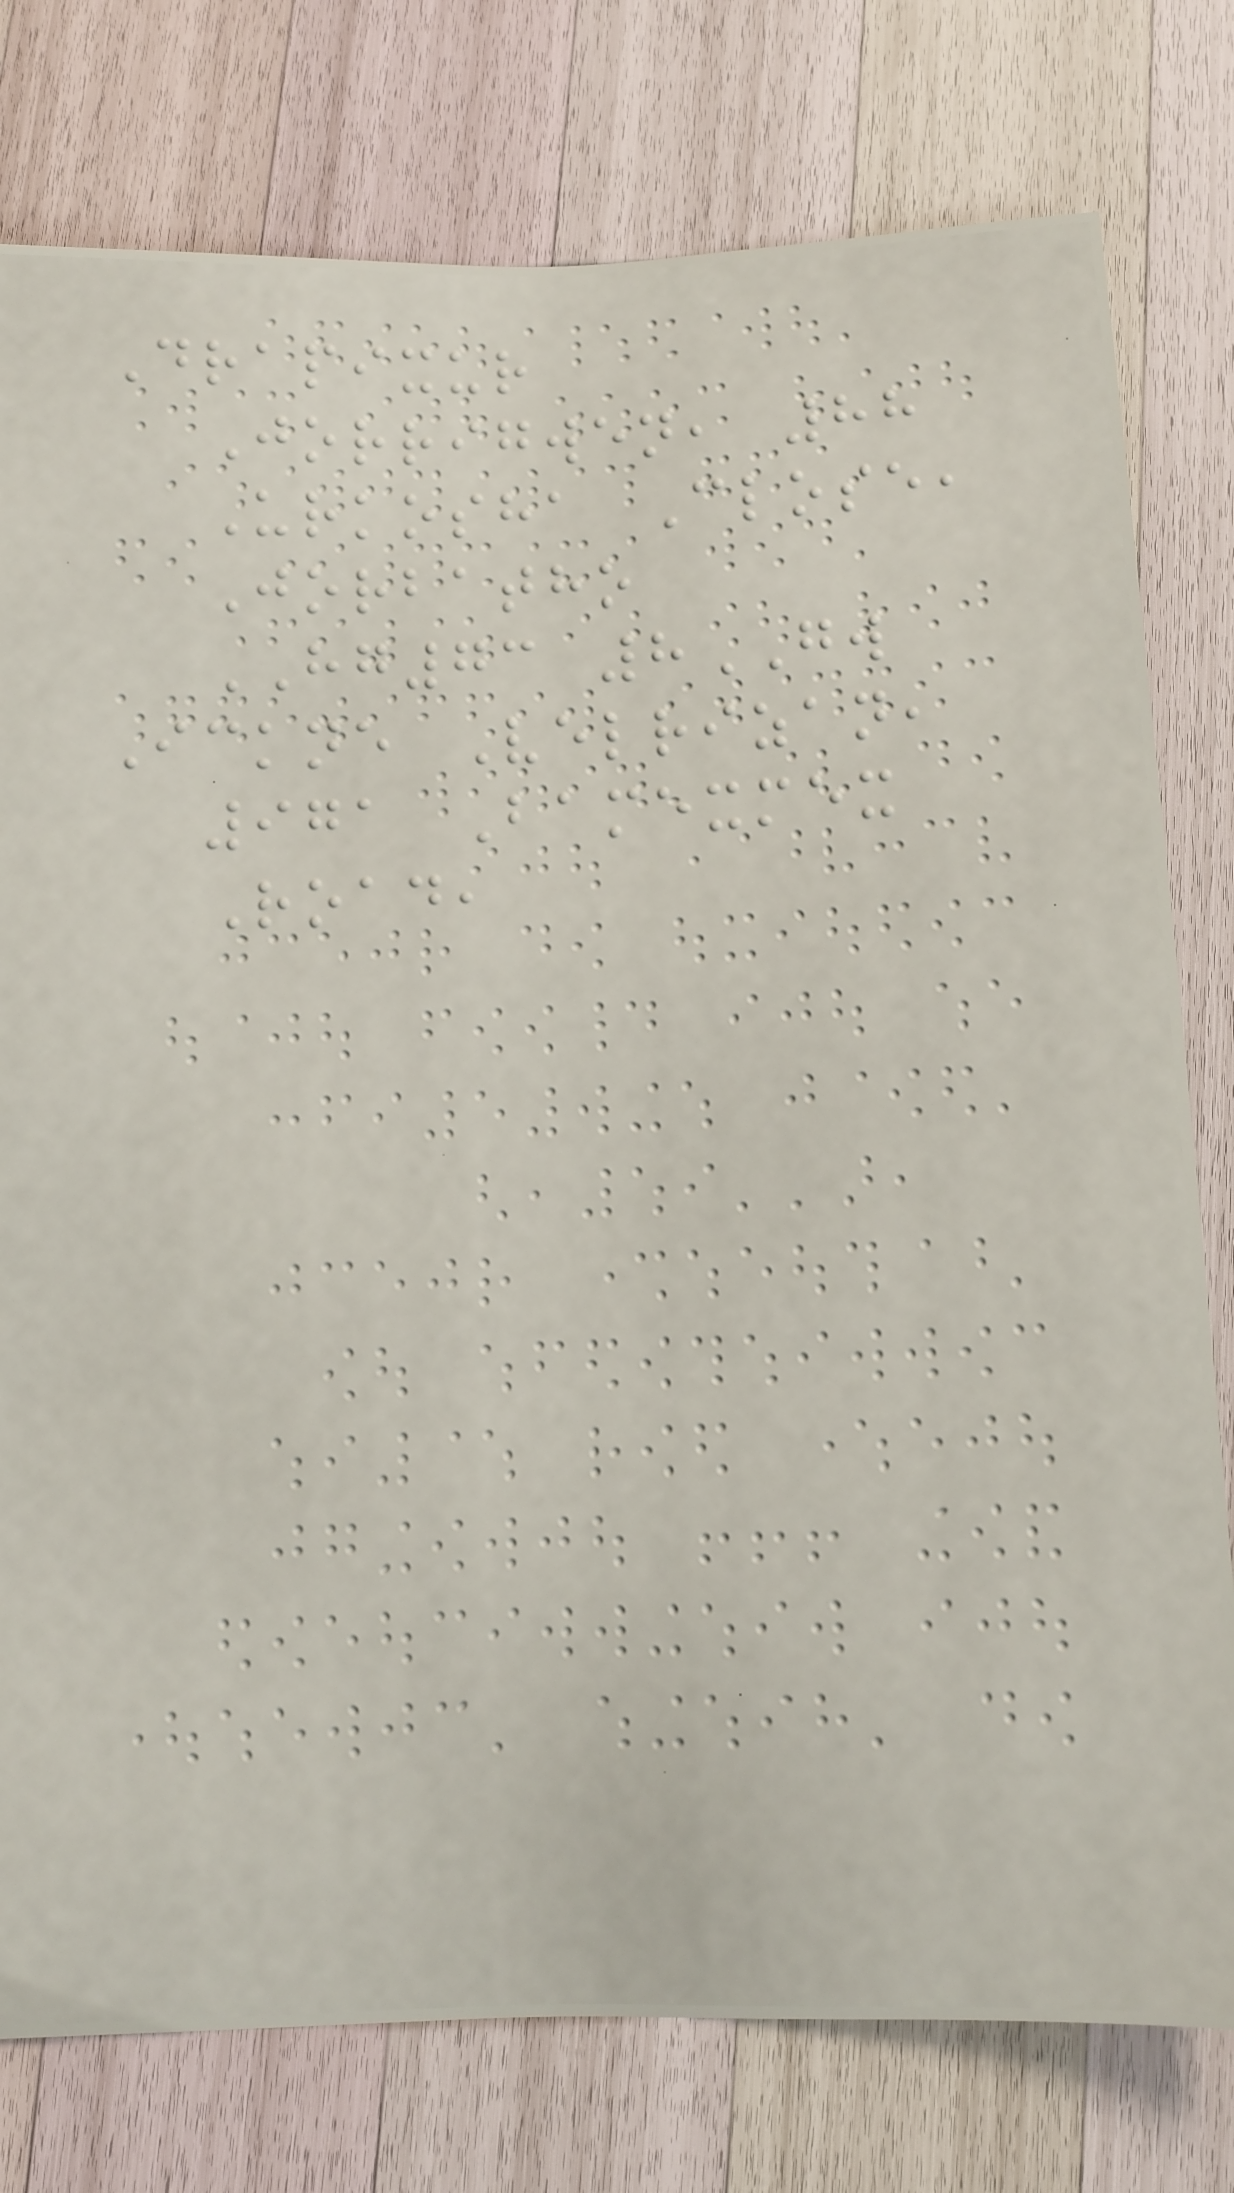Drapixur
Jorrigwen, 88
Urkosha Close,
Jorbatho
HG73 8GW
Ickne Velrizan,
971 Bamexmex
Road,
